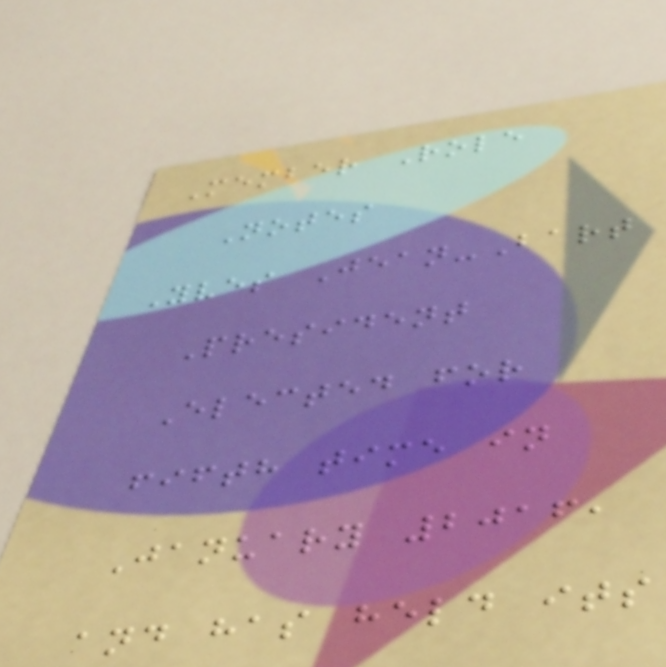Member Role
Notes
Yves Jean-Bart
President
Elected for
fifth time in
January 2016,
and has held its
